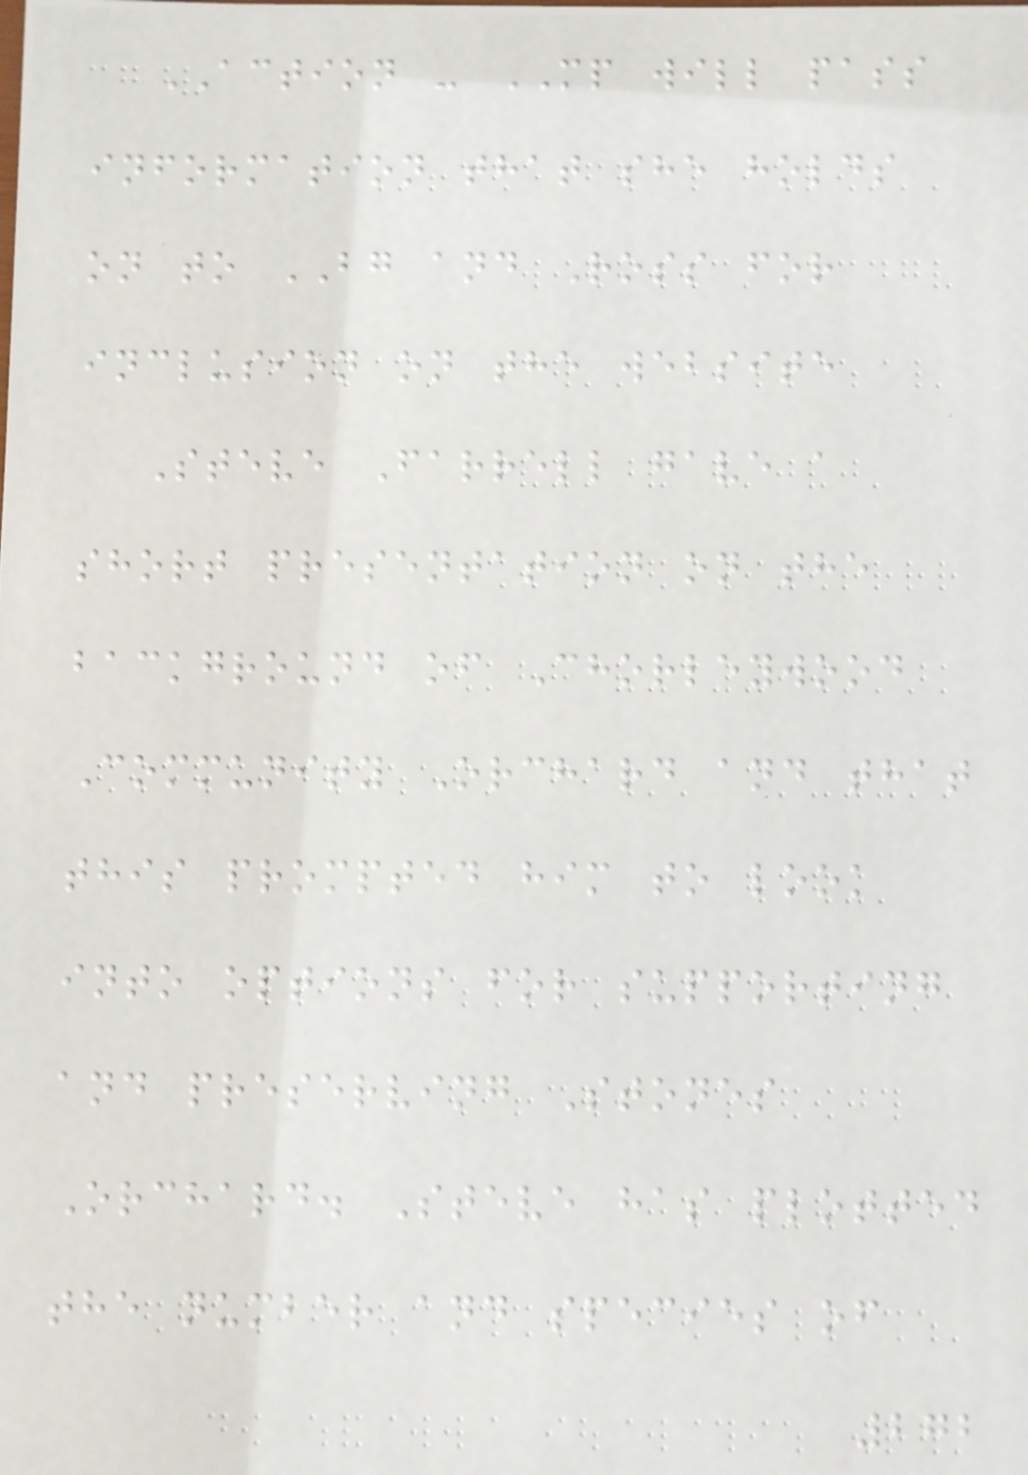ACTION - MP will pass
information that she holds
on to BG and Ross for
inclusion on the website
Steve Farrell gave a
short presentation on the
background of Chorleywood
Community Orchard and that
this prompted him to look
into options for supporting
and preserving Stones
Orchard. Steve has plotted
the number and species of
272
